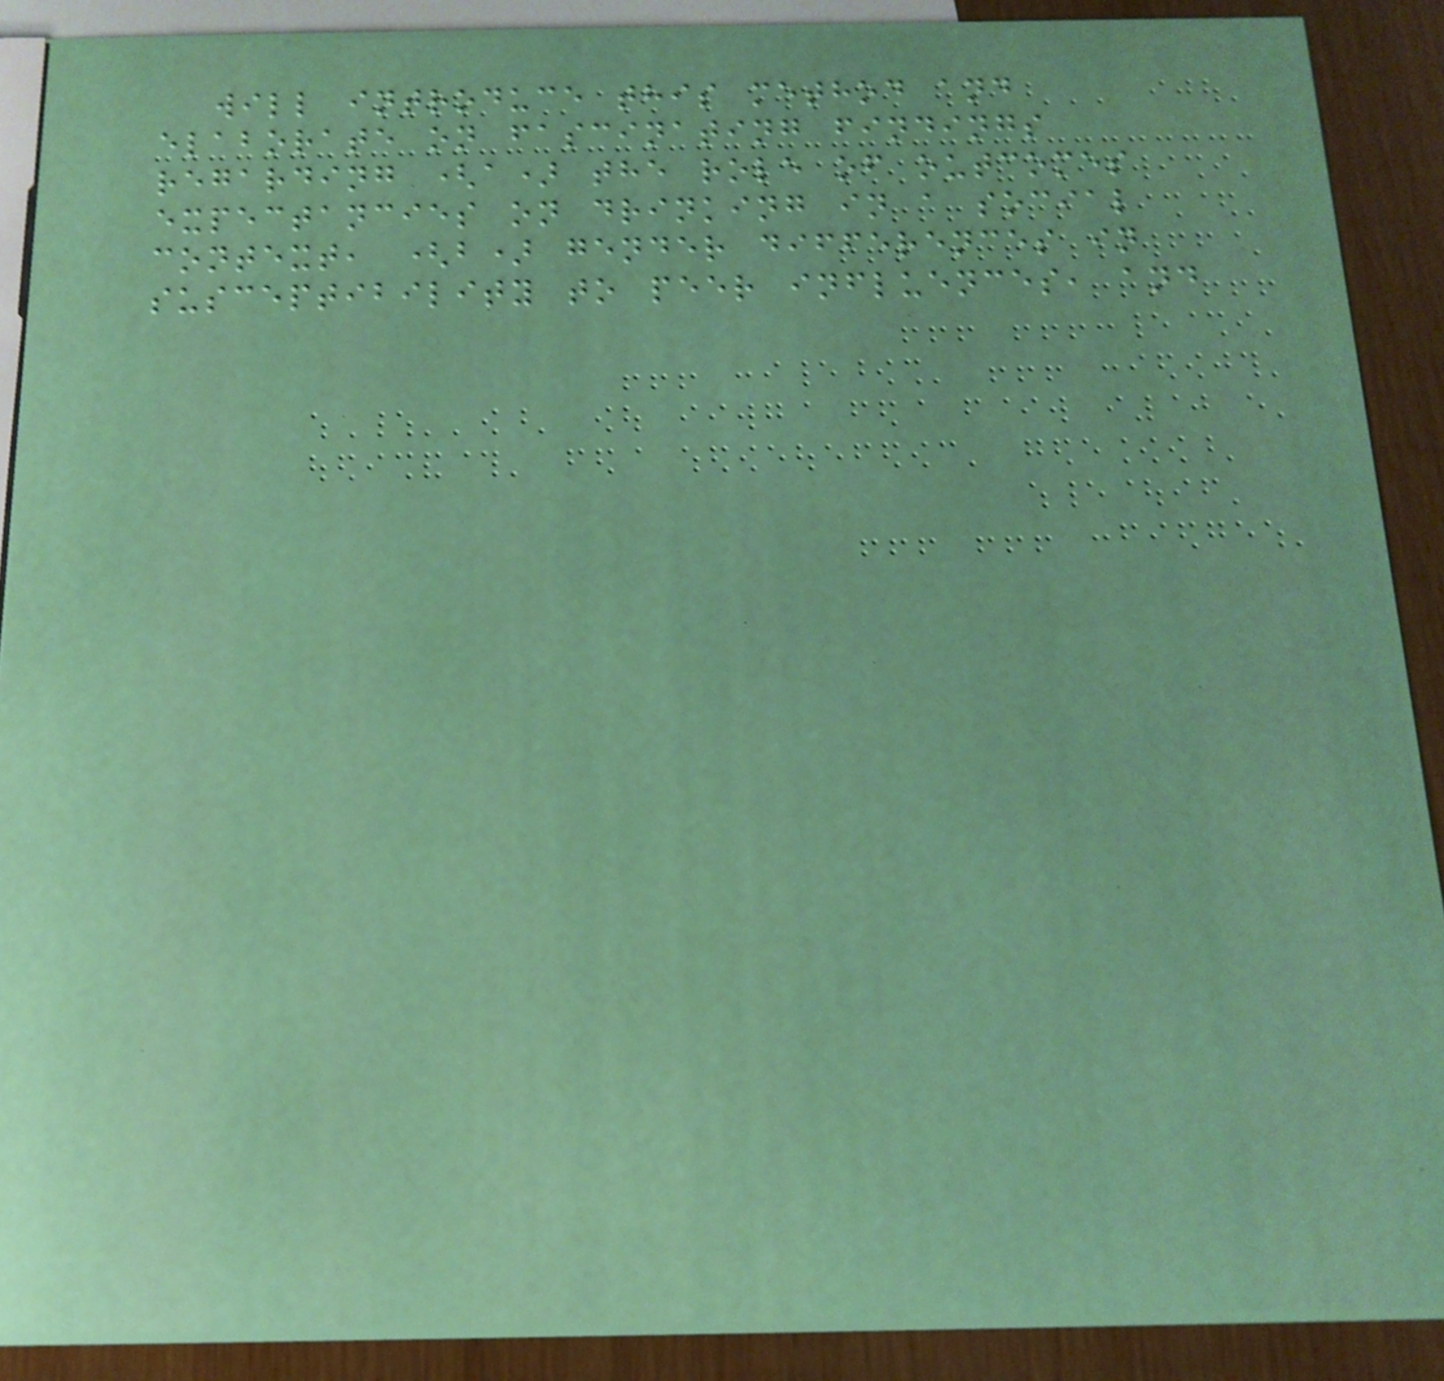will introduce this method and
elaborate on fascinating findings
regarding (a) the role of outcomes
expectancies on drinking in a social
context, (b) gender differences in
susceptibility to peer influences, and
